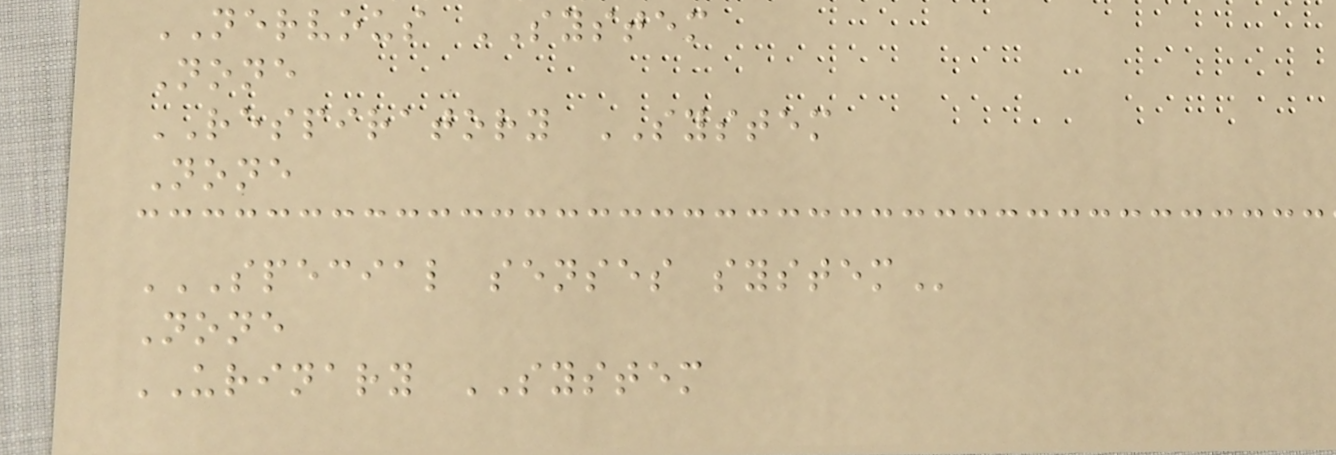NERVOUS SYSTEM
None
RESPIRATORY SYSTEM
None
SPECIAL SENSES SYSTEM
None
URINARY SYSTEM
